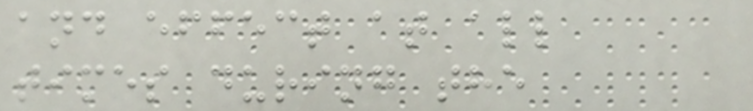and effect at all
times during the
